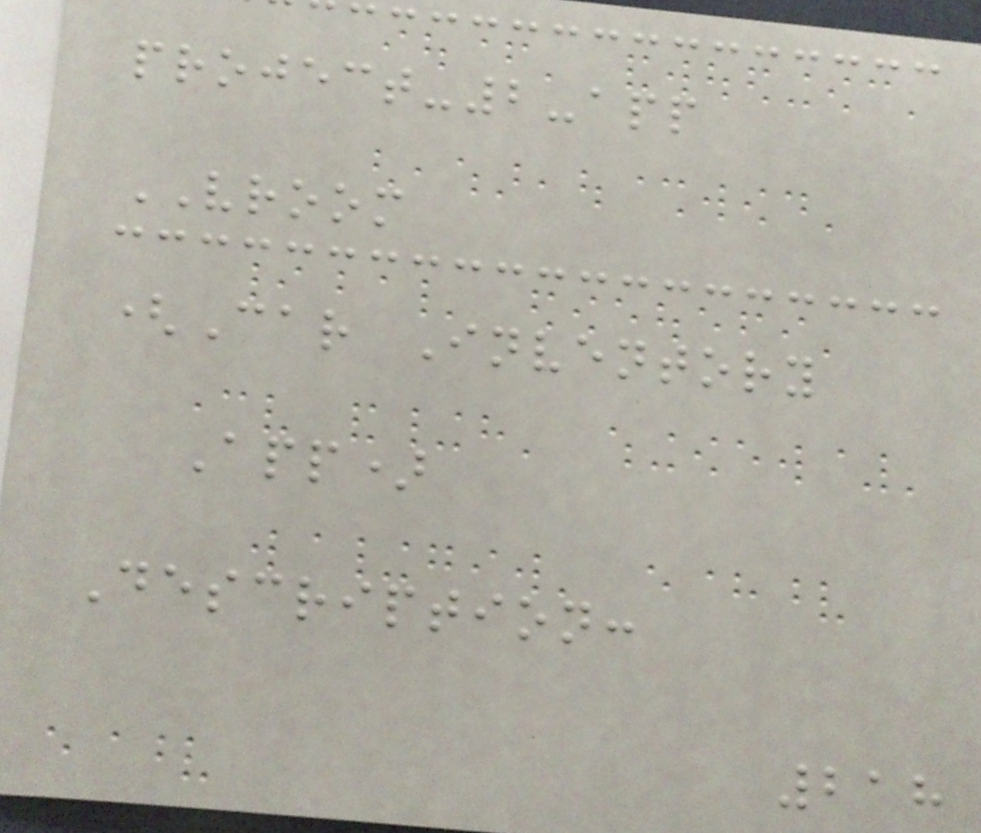project-2-app
VROOM
(Car Inventory
App)
Description:
218
